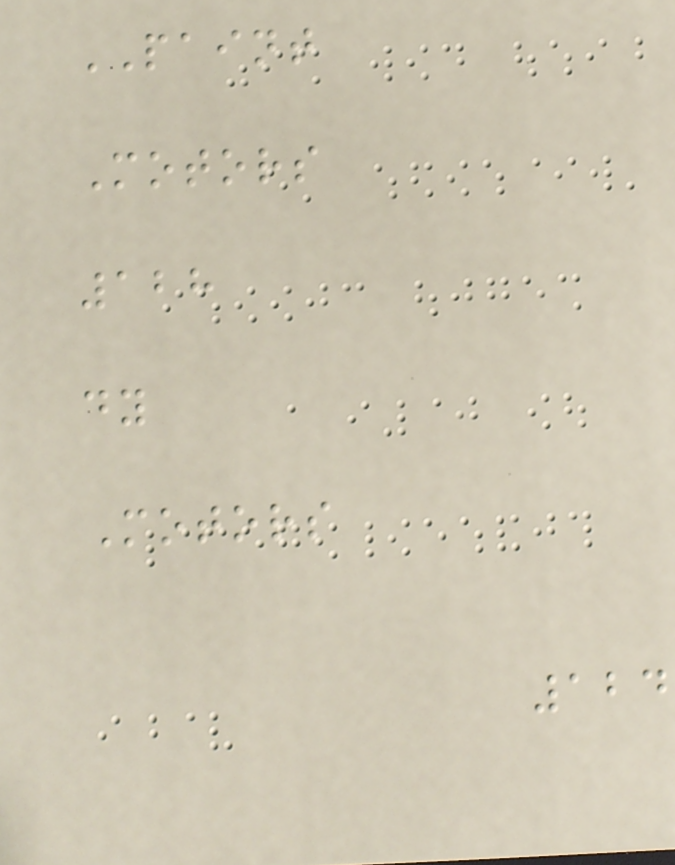PAINT
Motors
128
dy
Motors
124
